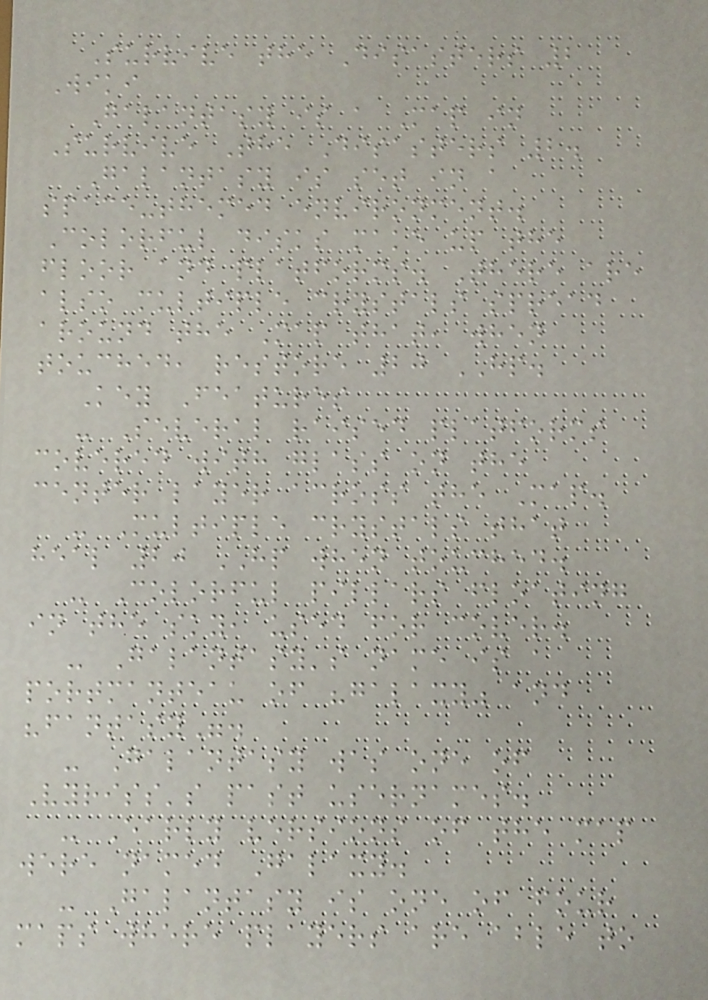Survive the Disasters 2
Wiki
Galantasy is a Map in
Survive The Disasters 2.
Galantasy is set in a
space-themed environment.
Colorful disks make up the
floor and platforms. There are
also multiple crystals spread
around the Map that, when
touched, restore 20 HP.
Key Features
- Several raised platforms
covered with glass on the
center layer across the Map.
- Multiple crystals that
heal 20 HP when touched.
- Colorful pillars floating
in the sky, used for cover.
- Galantasy's name is a
portmanteau of "galaxy" and
"fantasy".
- Galantasy was one of
Vyriss's past usernames.
- Early versions of the map
were named Galaxy.
- Galantasy is one of four
maps where players are able to
